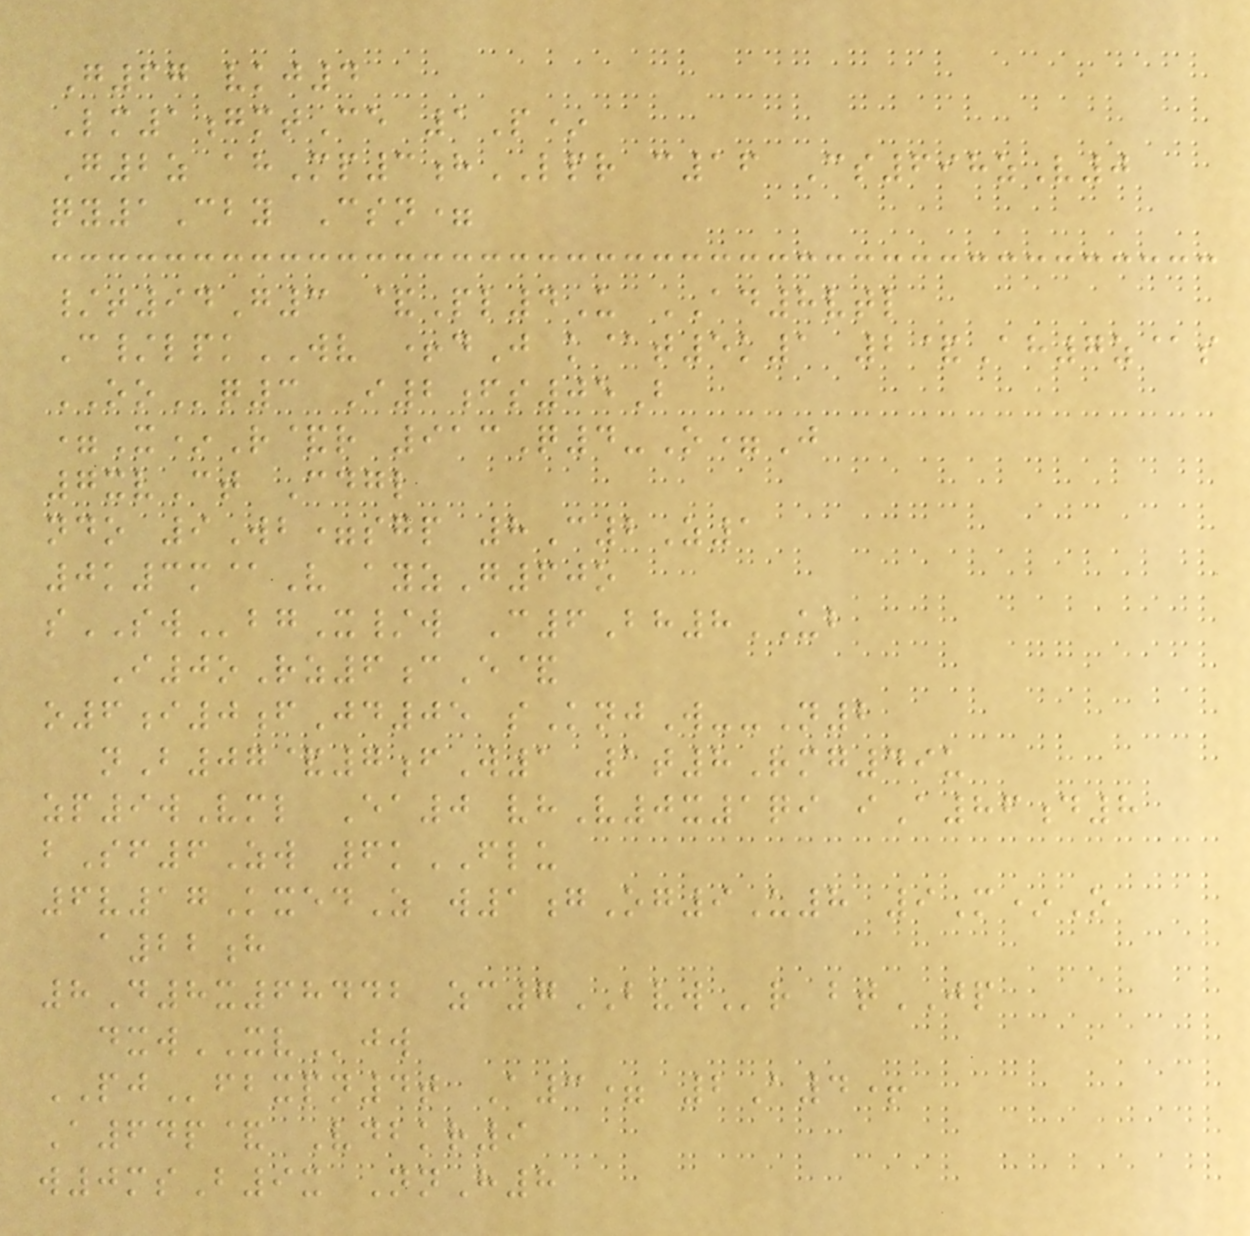G67 vkj4
Lm1gmtCe 1P*
G2z ahMp3hLPR c16 Cs698zV0
qy1Cby Csn=
/t94G3 &Pl4U AD8vtl
C/lpkWV +dJ k@t5k1 2&Ah7z@s
OOq3 I2fs05B
=X*R&r 913Q4-O=J
7xvCt Cdgl
ndo 9Wb=sgp 8C2Z1
0k3m@V ayzG60o
sSWbgX/w C6Bh8UB
I0oRz6cE&
o6i0fJd05 sKnjW--N2
nB07&7fW1 1t8Rmg49u
zp9wVml Ea0 vhV0x1qi iA86d8
bSf6Zw 6kFLU
6v17KxedZ w1gOg9U8 9M*O
a22h
8D8x68442 zc7BVWr btJP
dxwXVjw
PJfbxpn4t A3= 2A4+
A64p& Vdbkr9
w0msB9x NnH8
